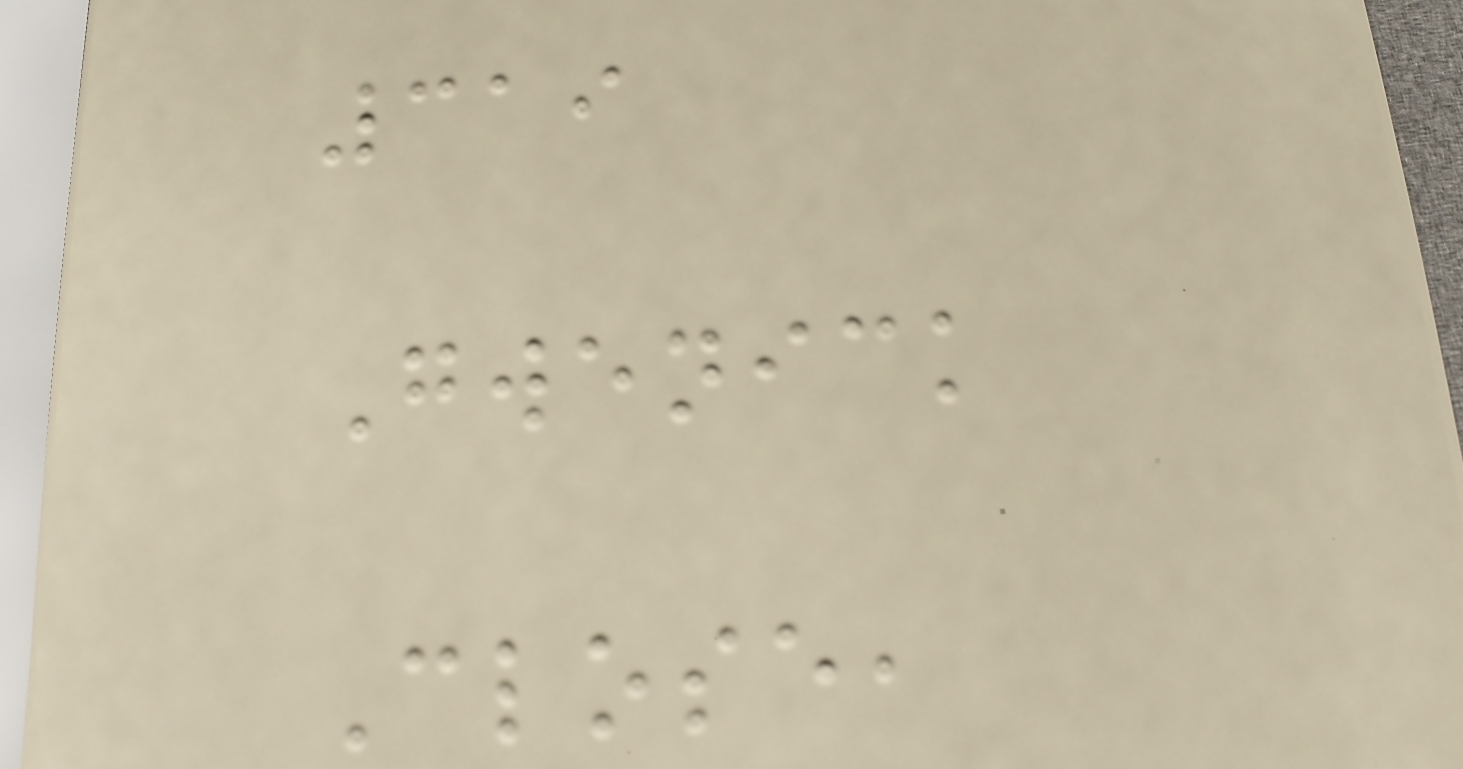319
Gwenick
Close,
